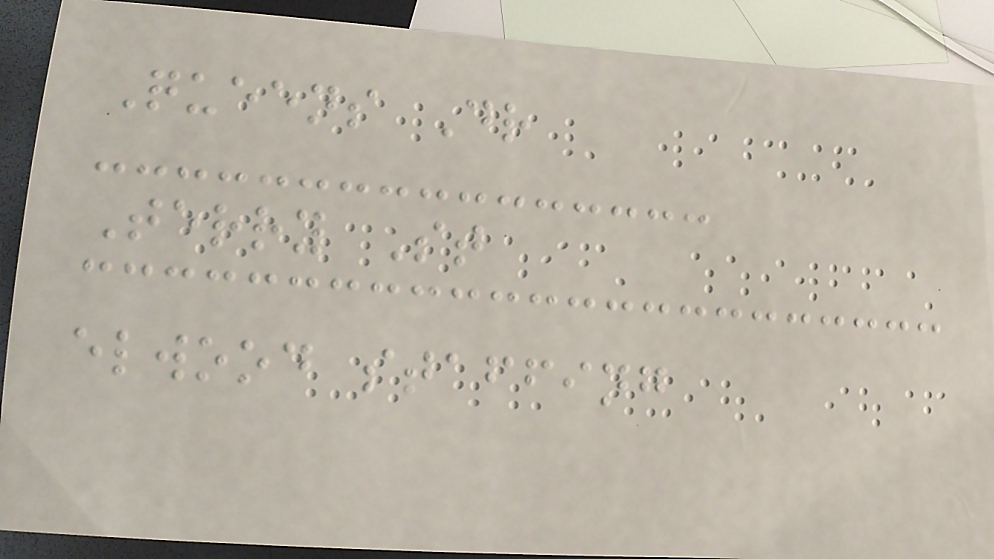Queens Dr
Terry St
elwood staffing
